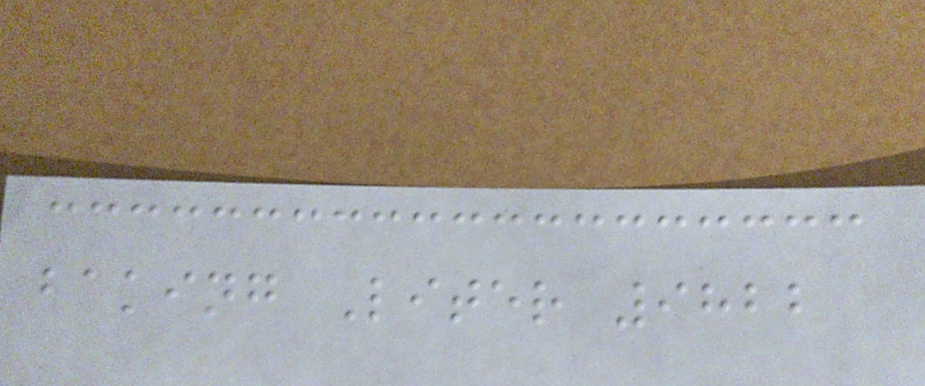baking Liter 9822
